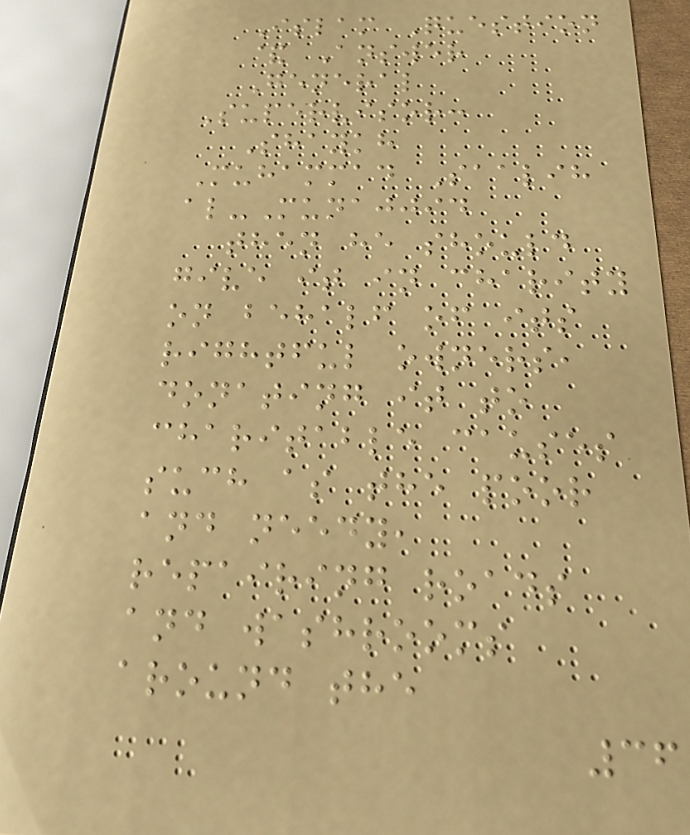Islam Question
& Answer
General
Supervisor:
Shaykh
Muhammad Saalih
al-Munajjid
then he should
give it in charity
on behalf of its
rightful owners,
donating it to
charitable causes
such as the poor
and needy,
repairing roads
and washrooms
around the
36
